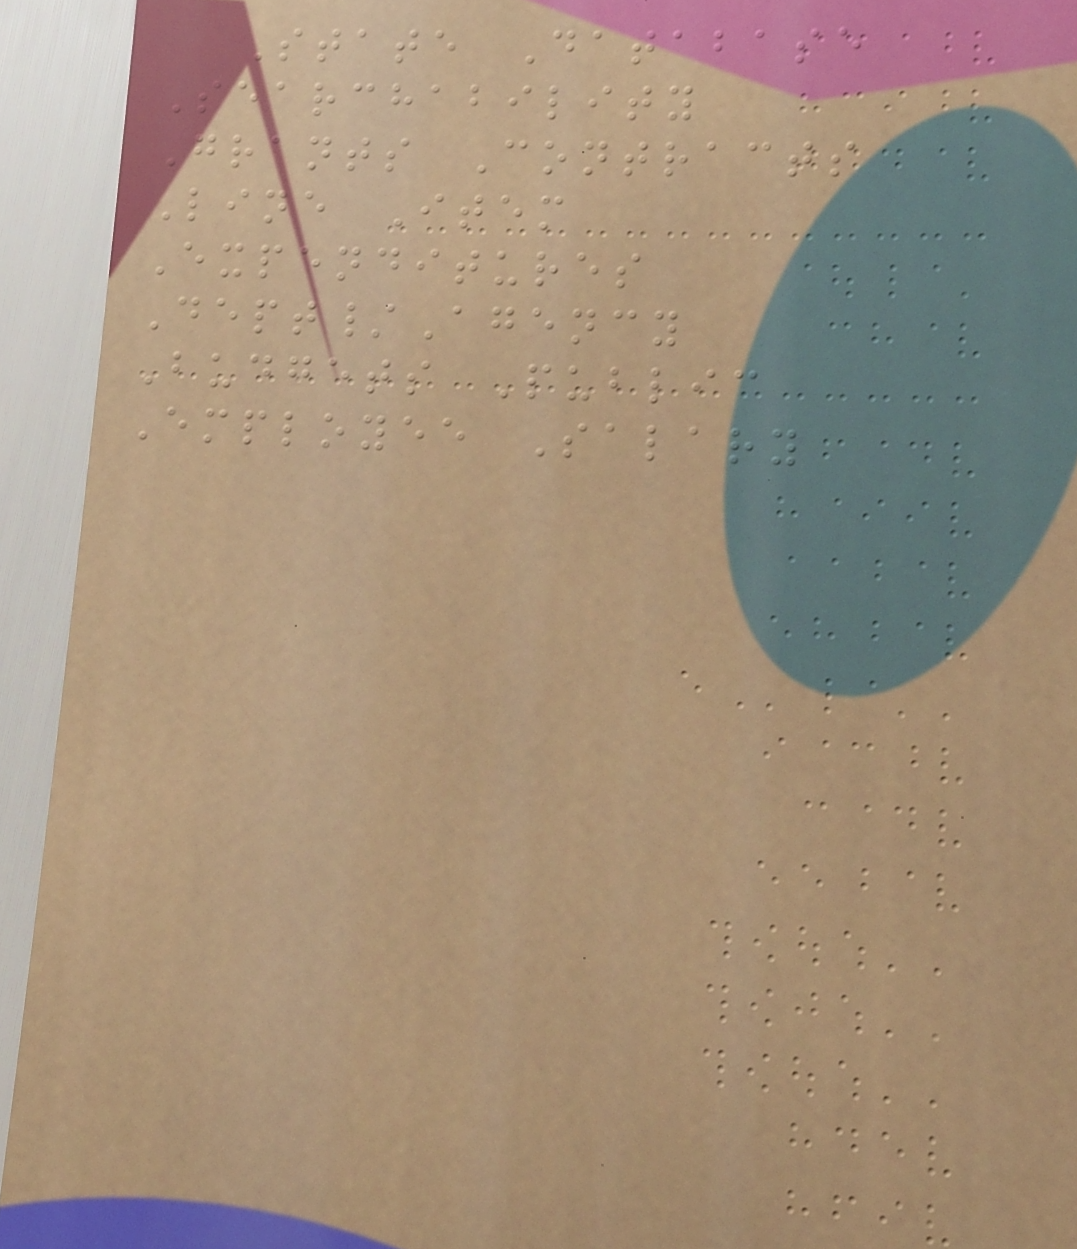State Database
Searchability
Grants Contracts
Line Item
Expenditures
Dept/Agency
Budgets Public
Employee Salary
